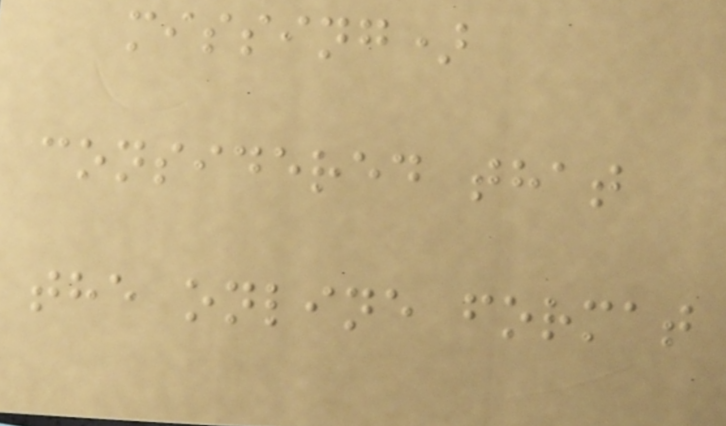missing)
considered that
the online format
